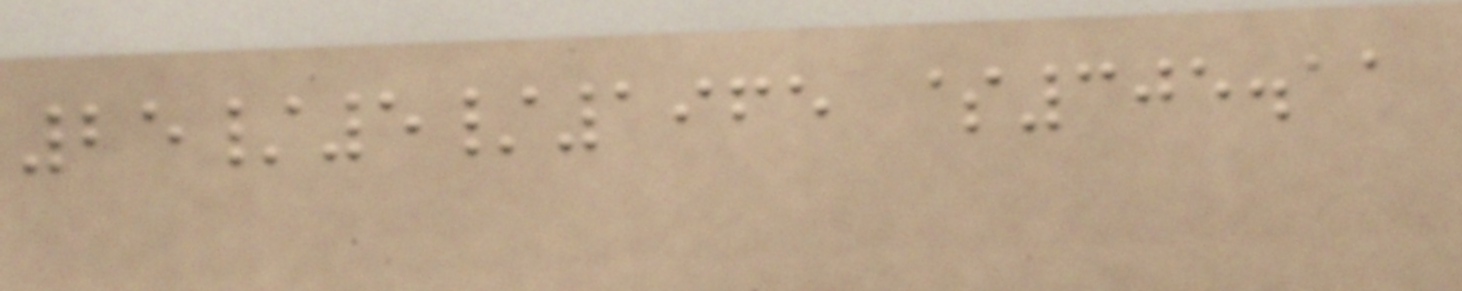25/5/1965 $305.11
